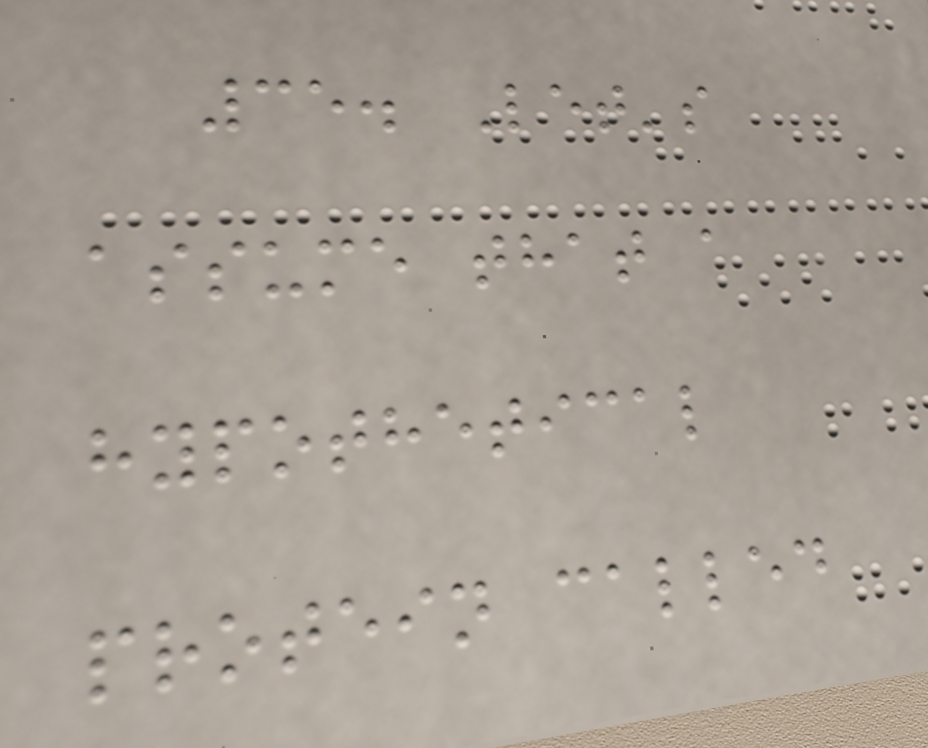35. Let's
assume that a
hypothetical
protein called
